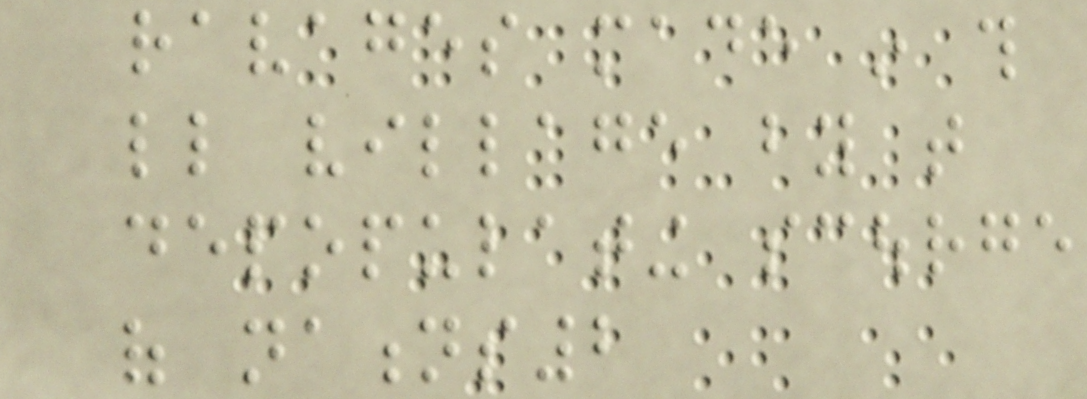ravages made in this
little village by that
depopulating scourge
of nations2
